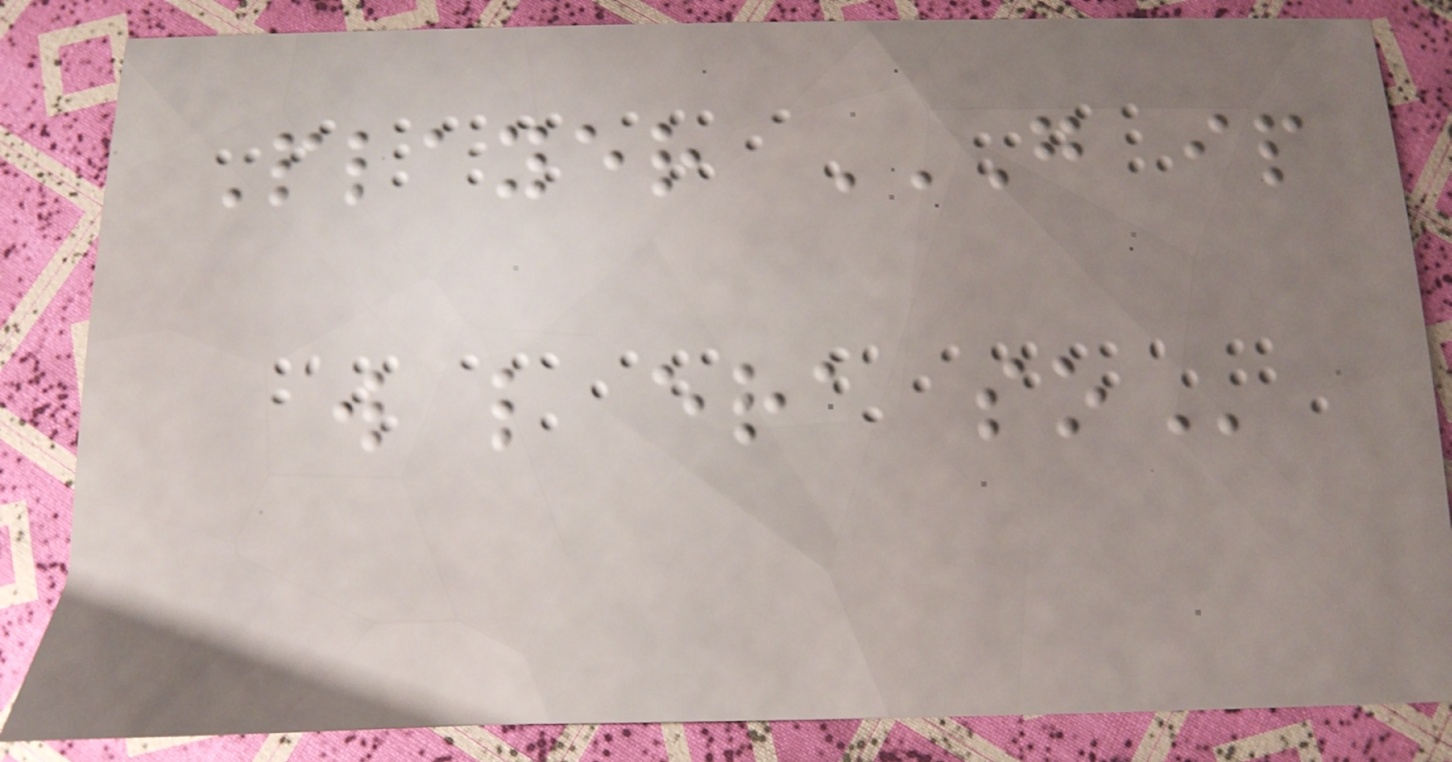Player G IP
W L ERA SO
